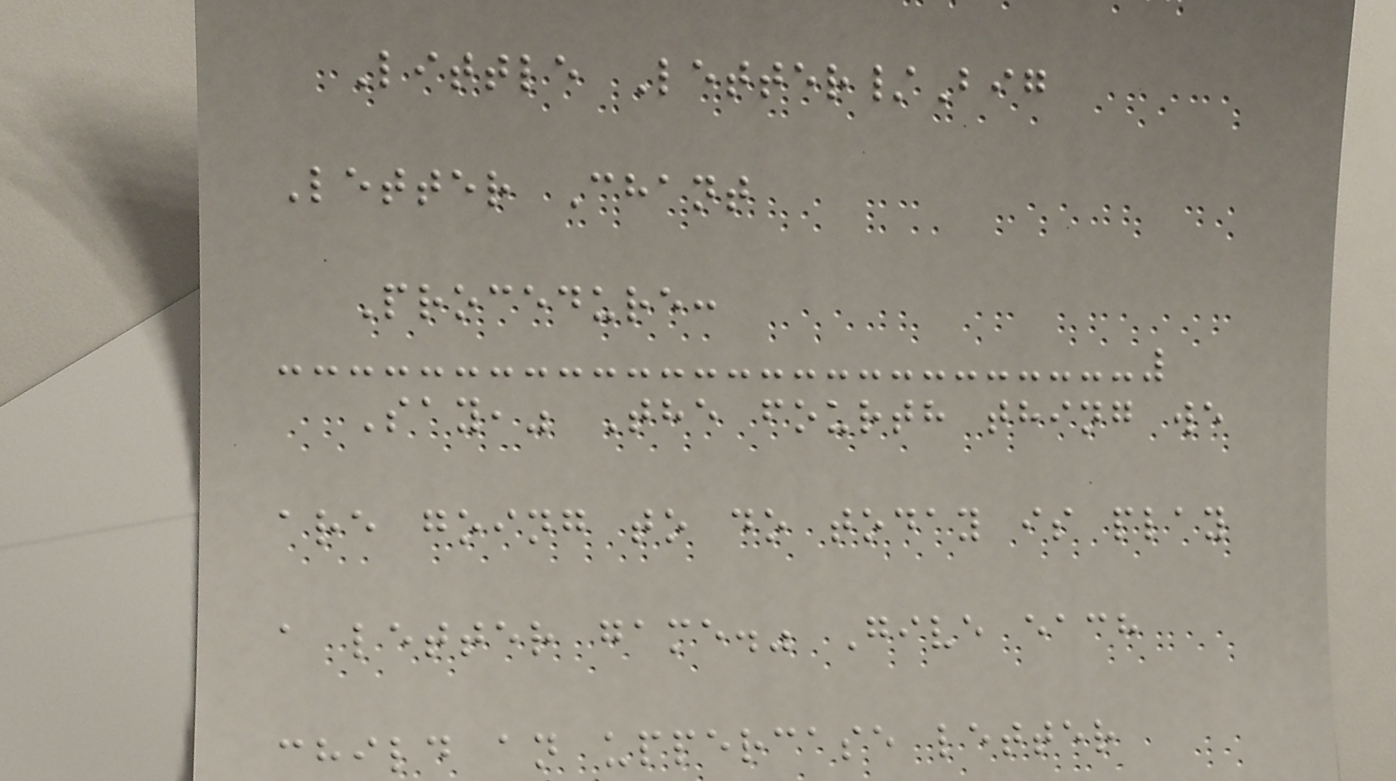Little Letter/Big
Letter Chant
Procedure:
Say," The fourth thing we
are going to do today is play
a letter game." Give each
child an uppercase letter
